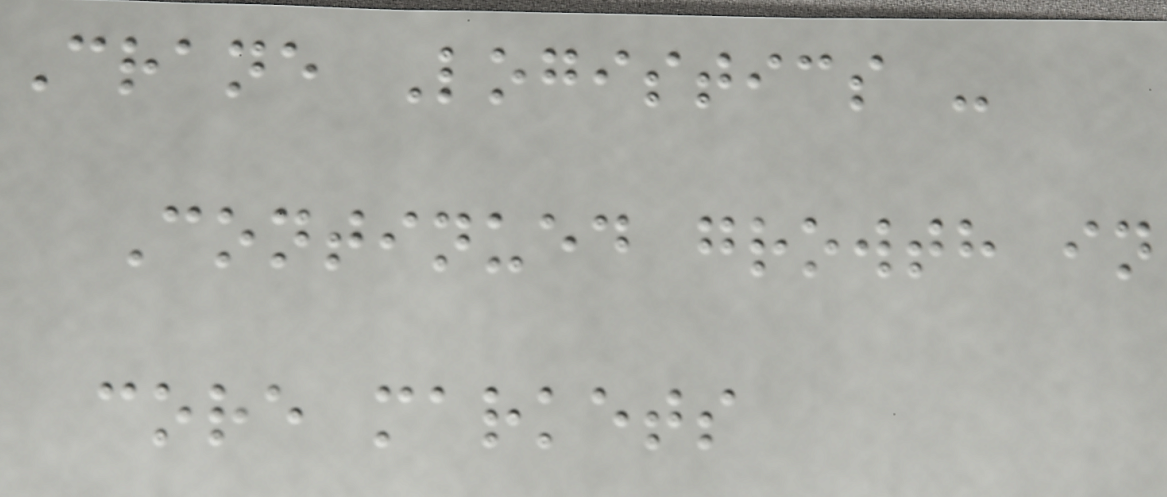Crane Logistics -
Continued growth in
core markets
